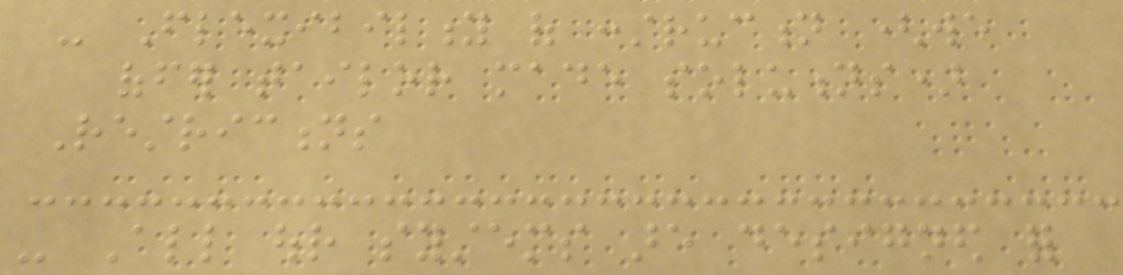- Flexibility of construction (we
offer tailor made solutions)
Restrictions
- All our systems are designed for
